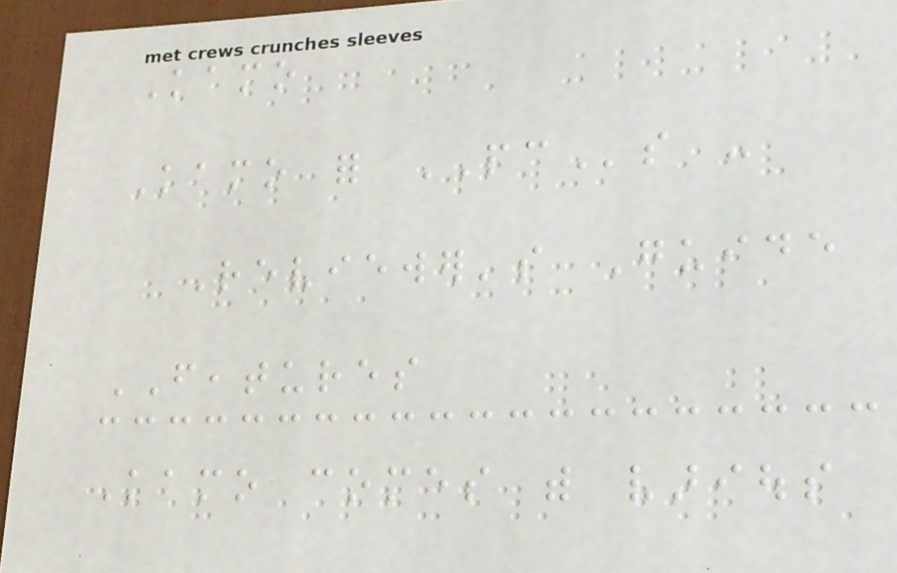Kamo
Kamo for PCs -
Reviewer's Guide
FEATURES
Kamo comes with various
